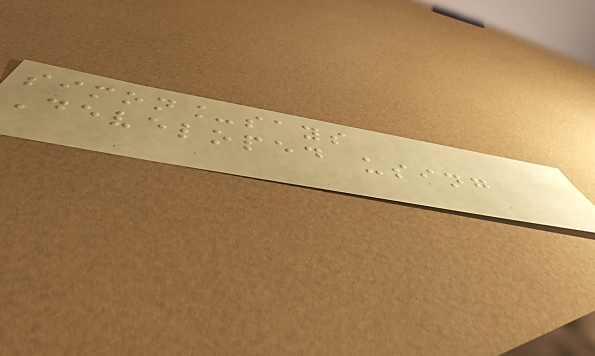simon_says
Developed using
